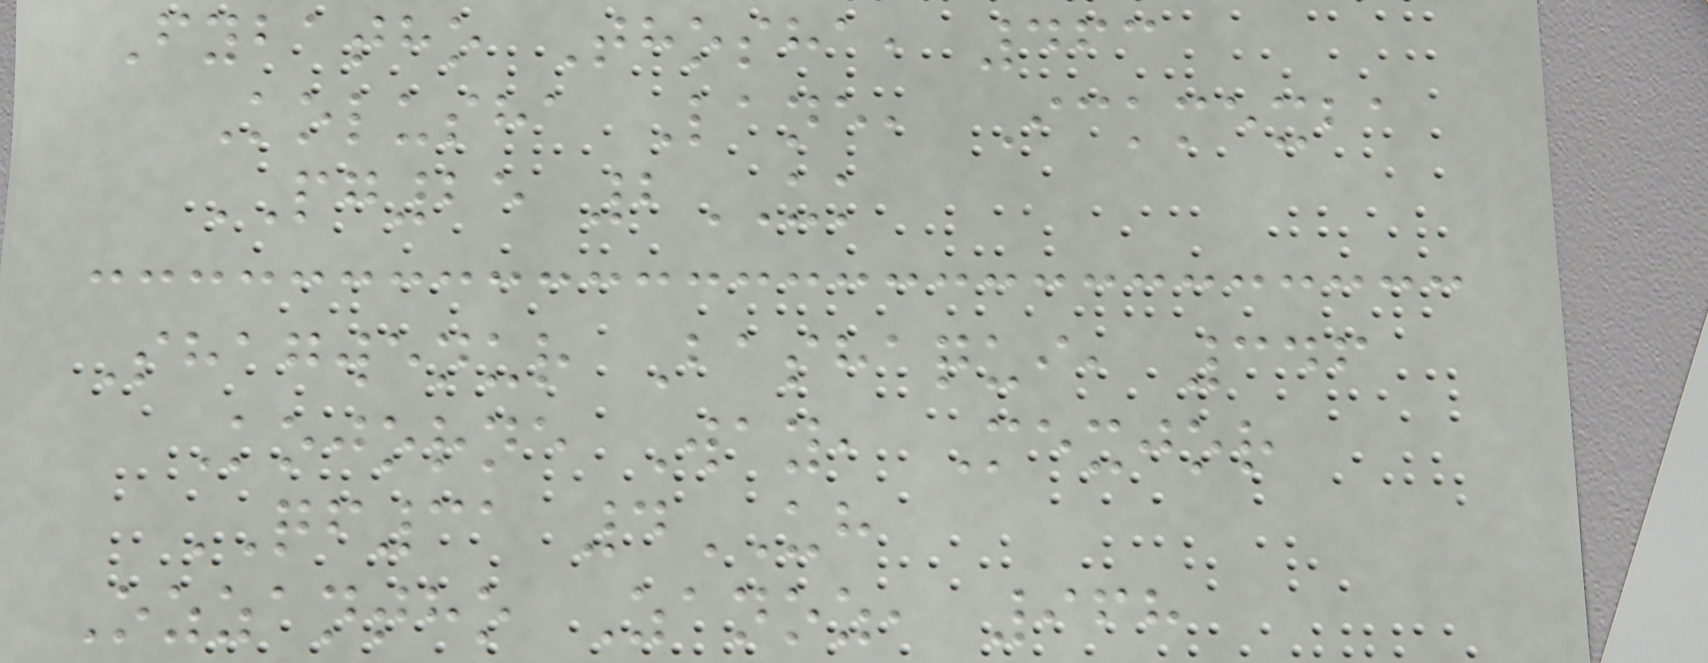Fybatho Thosha, 463
Kolusha Lane, Ickmexba
PG25 2UK
Shagwenur Bashaqui, 346
Kojorne Way, Mexjor
QF31 4UH
Ozzantho Zanoz, 968
